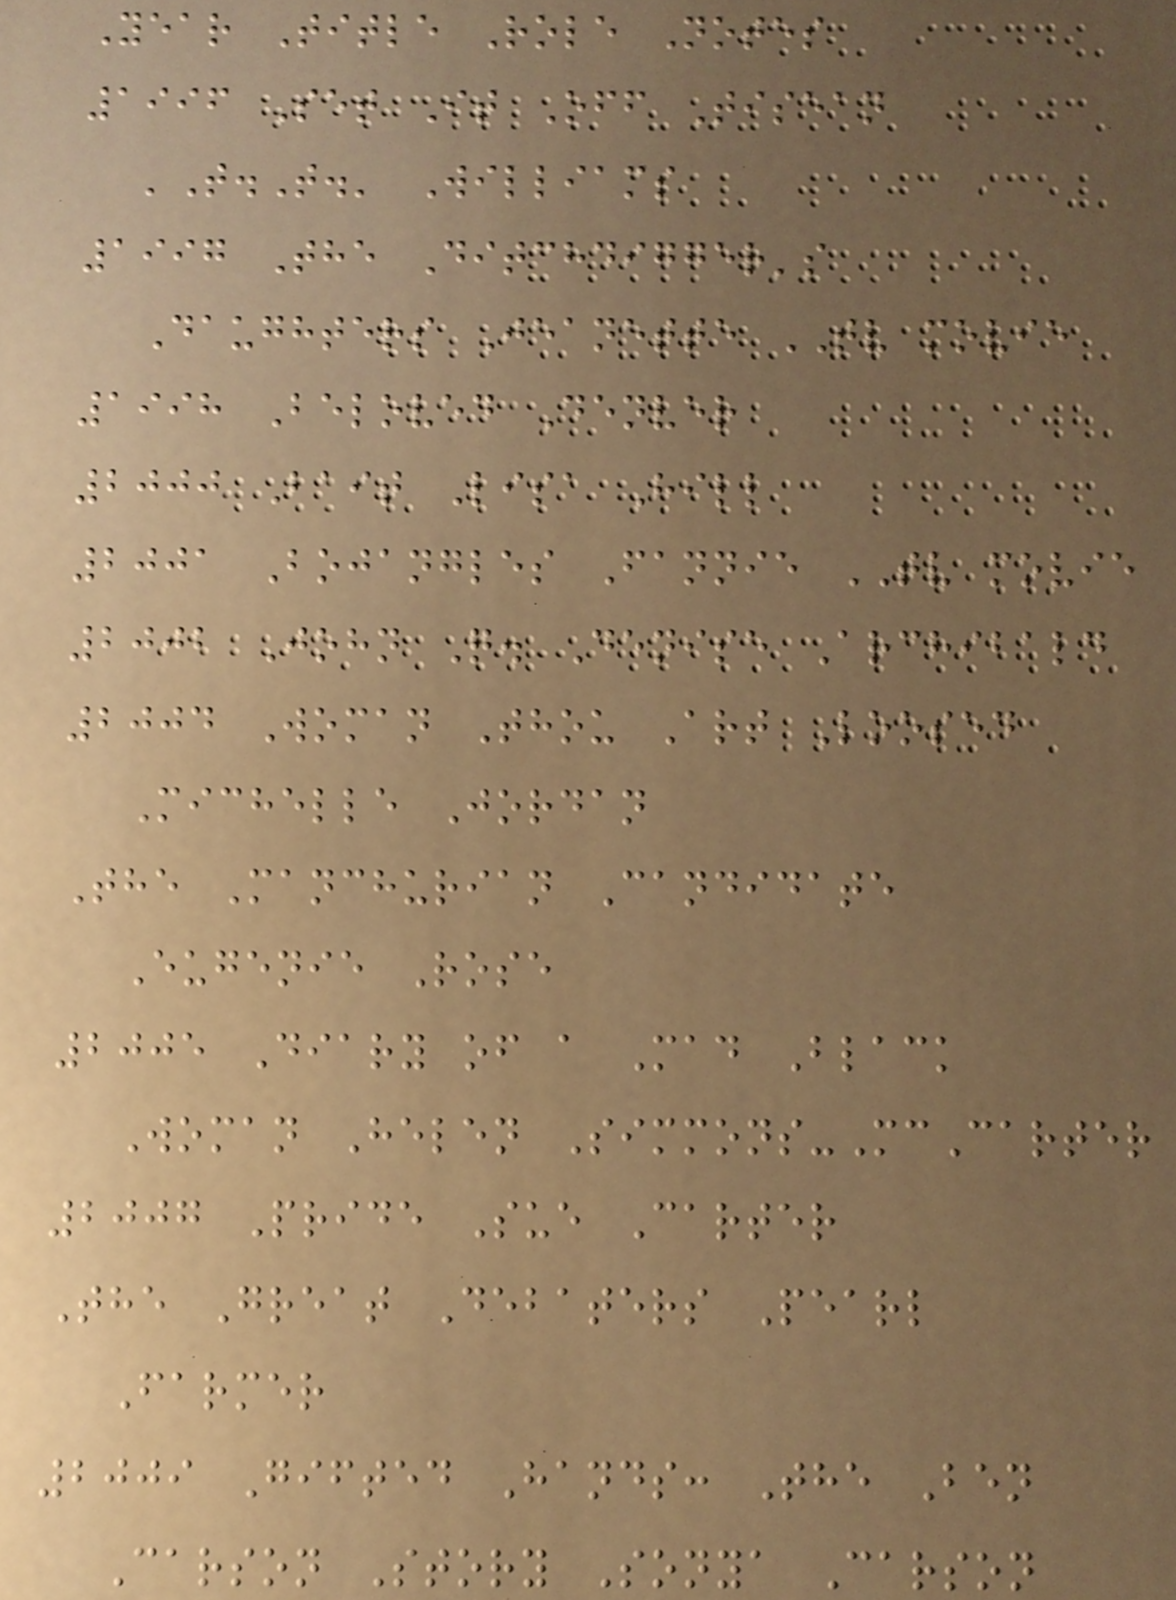Year Title Role Notes
1996 Set It Off Tisean
'T.T.' Williams
1997 The Ditchdigger's
Daughters Jeanette TV movie
1998 Beloved Denver
2000 Bait Lisa Hill
2001 Bojangles Fannie TV movie
2002 John Q. Denise Archibald
2004 Woman Thou Art Loosed
Michelle Jordan
The Manchurian Candidate
Eugenie Rose
2005 Diary of a Mad Black
Woman Helen Simmons-McCarter
2007 Pride Sue Carter
The Great Debaters Pearl
Farmer
2009 Gifted Hands: The Ben
Carson Story Sonya Carson
